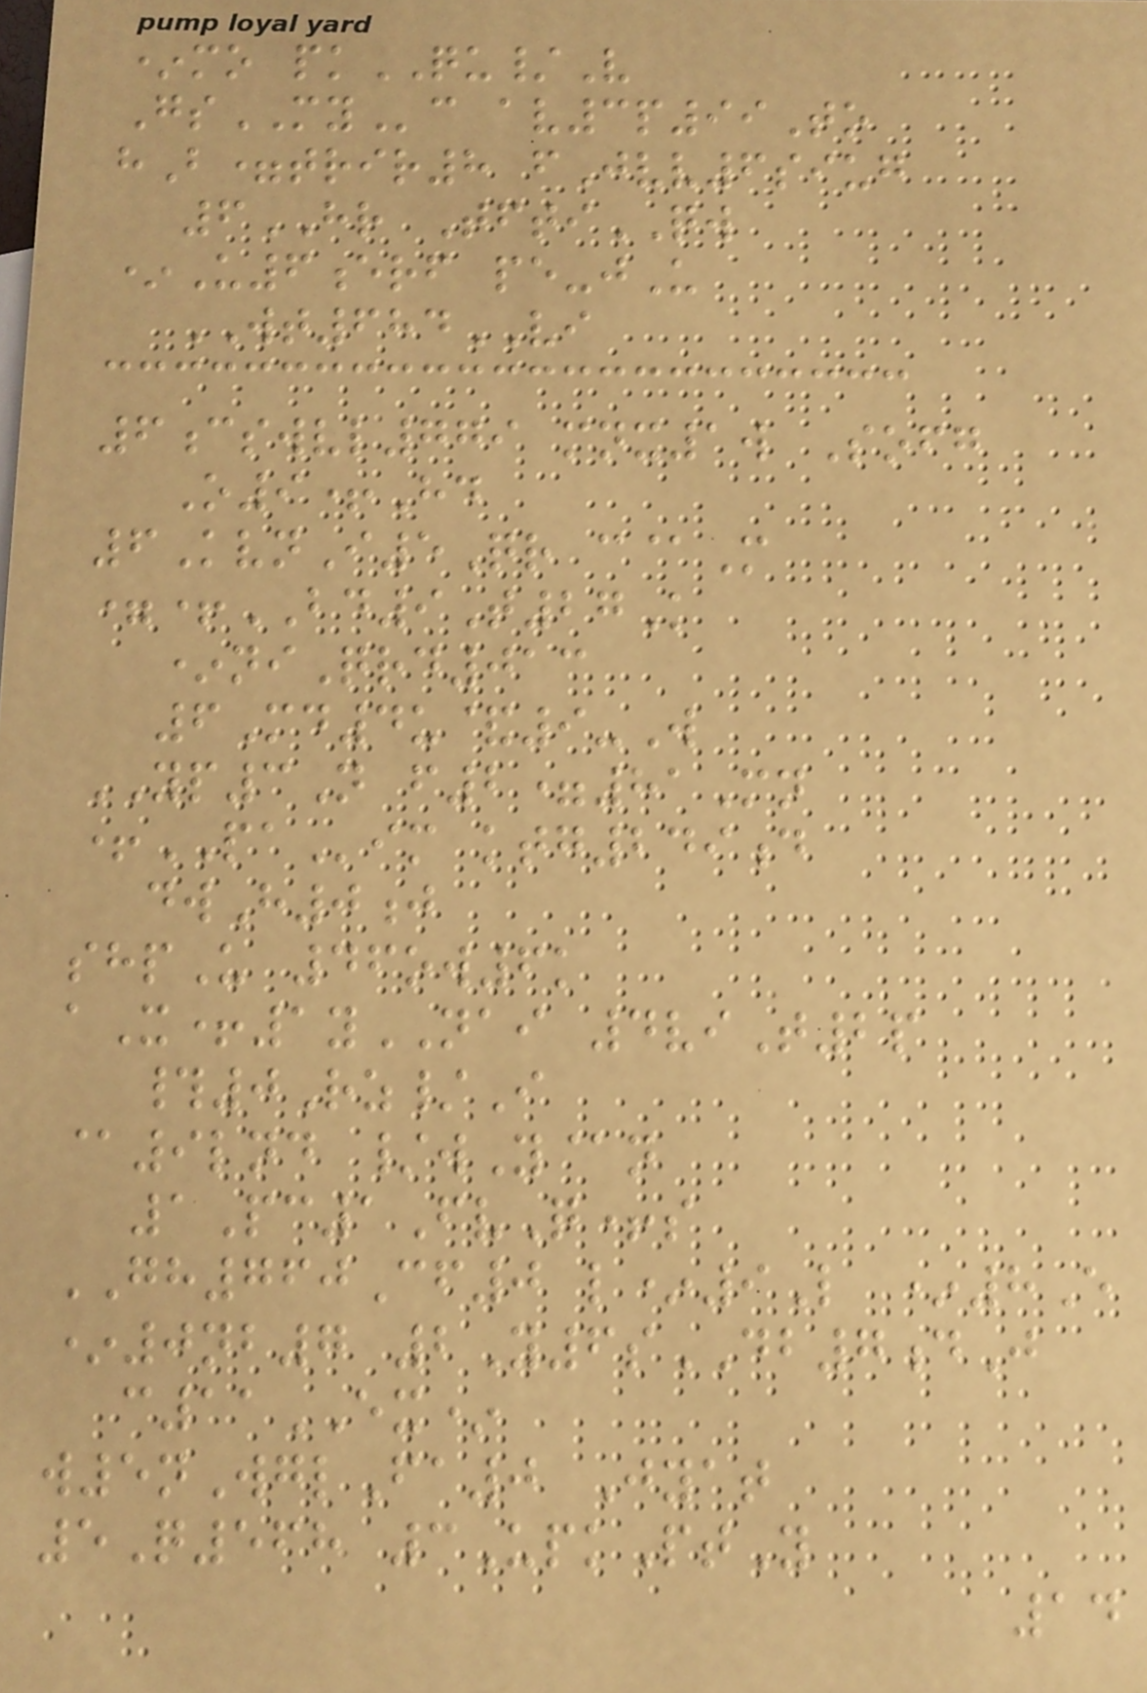*mo pkQU/V
GsMYc av3p99To
hB=trir8 fJvv6siug
6HR TftiQW
*U6erf pe-jU
WT684VI
6cswvl779 mnx1w Sofg
O9+Hd
6KvnI5Qr c@M
=+BD9T27K
*niQrd013
6Md4u&9-W
YP3N f2=81Mn
+PAim ktg249d
dwH0j
shpU 46ow6k
aX+1yNAI 4viT2p
#0Rz/I
@9lnd /wY@n
1Pc1FvQ+s
GH760Cf0 l*9L *8E
*0nb7 2Y6sDB7dJ
c11EX*
w5nWglFa0 Jyat
5Q568 3UpkPtY
14
